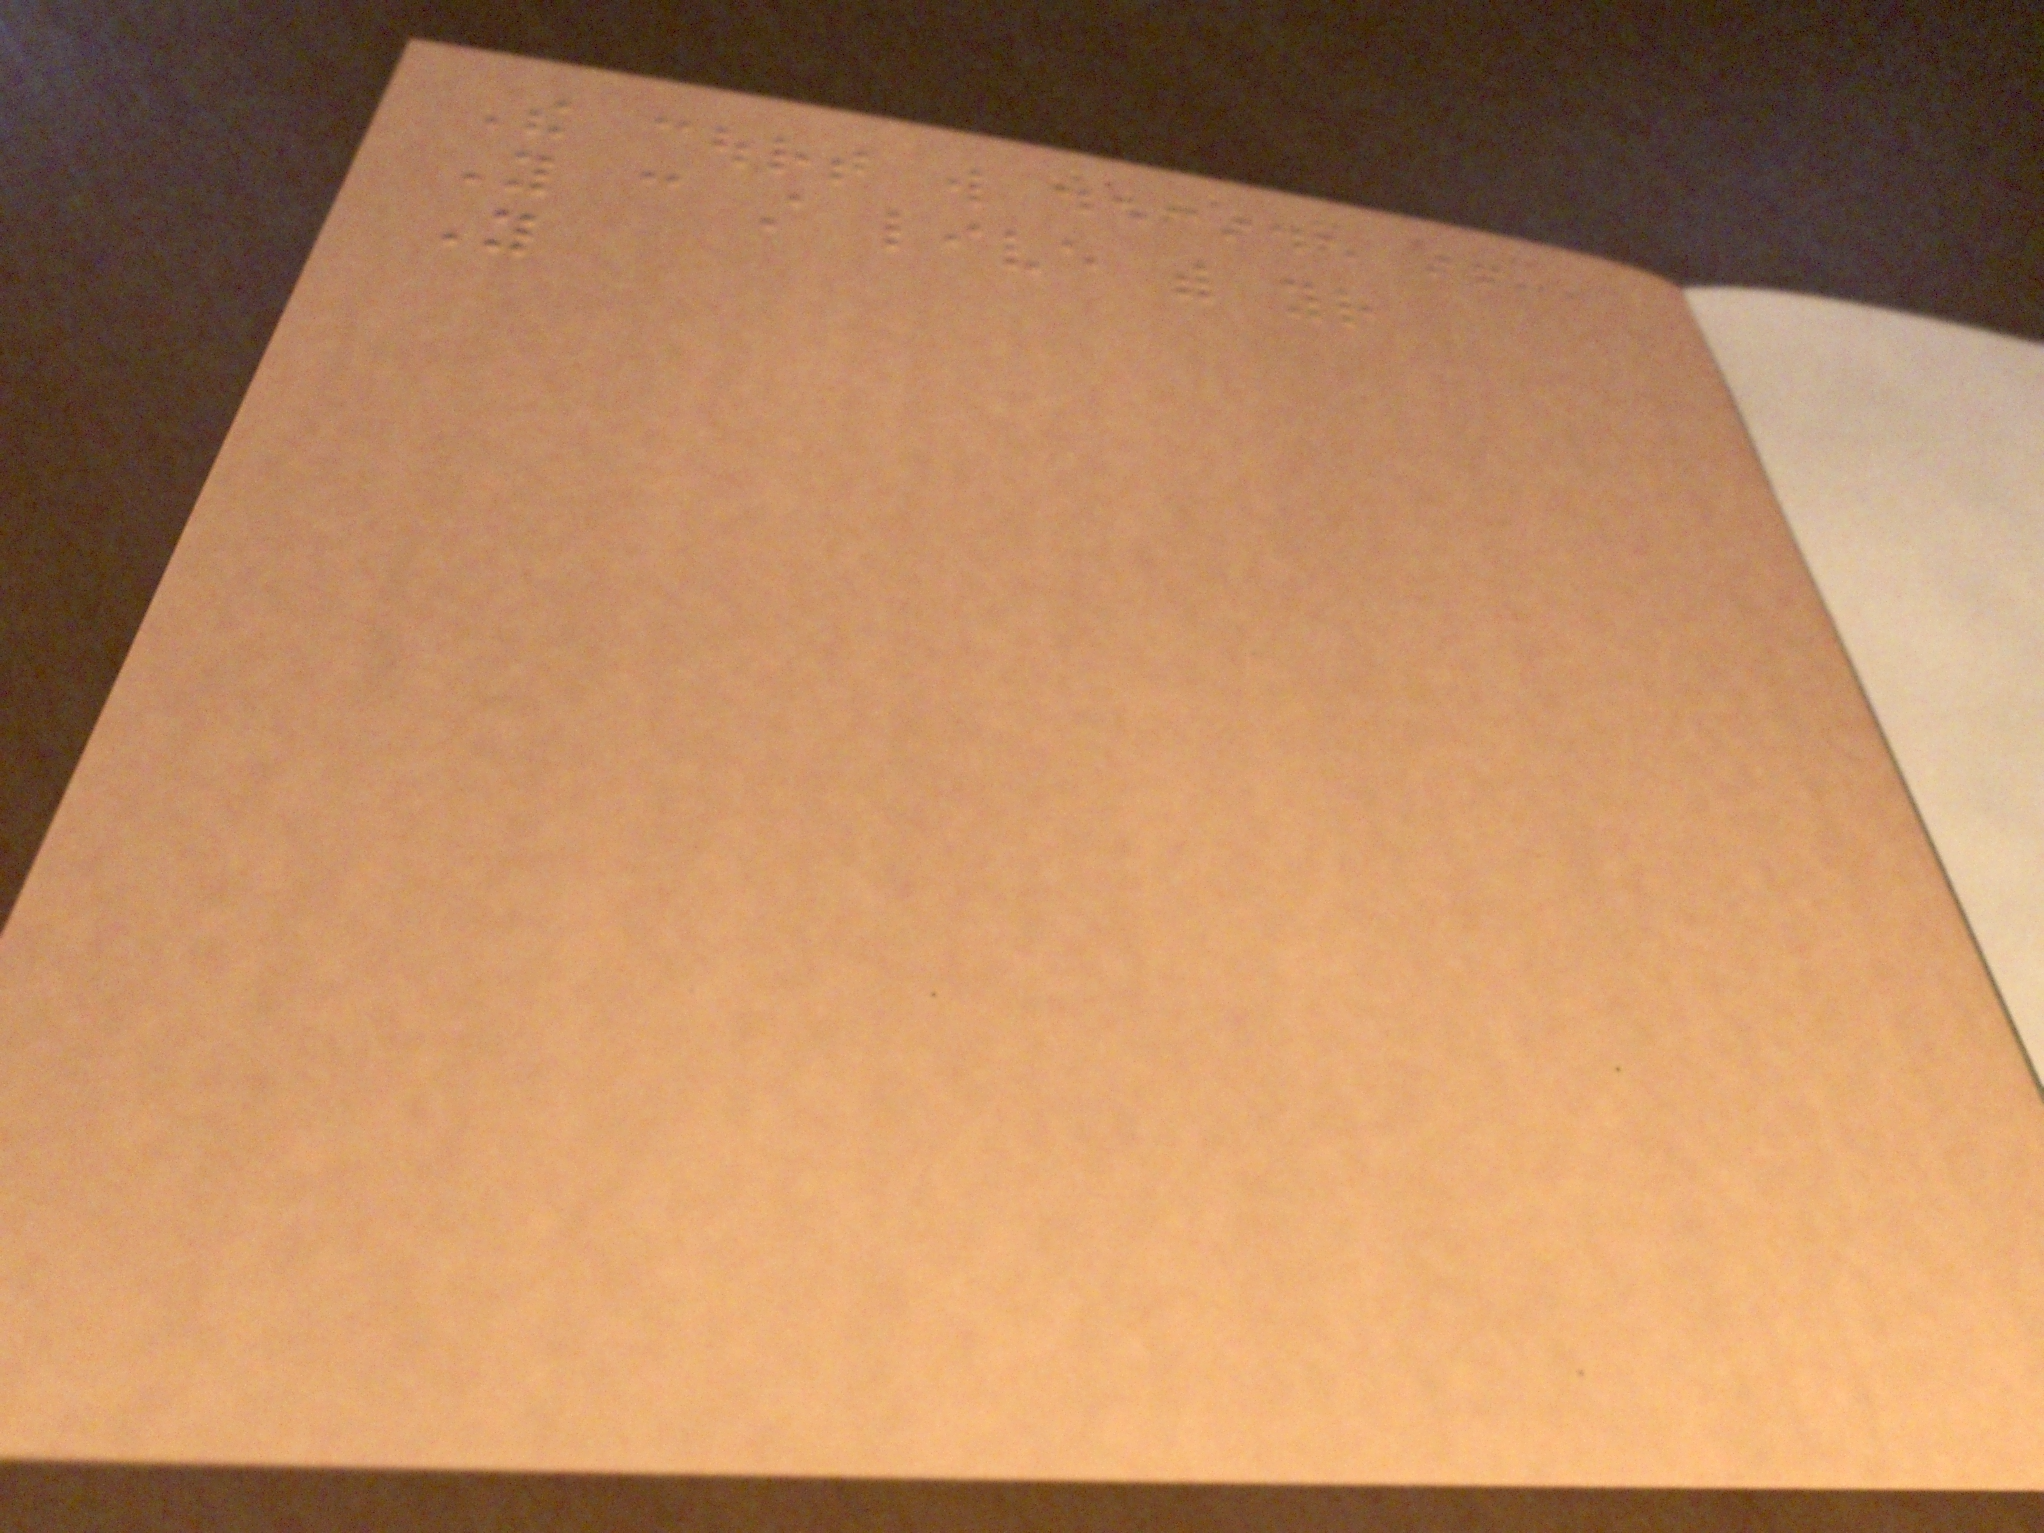The court will decide if
You can still live with your
You
